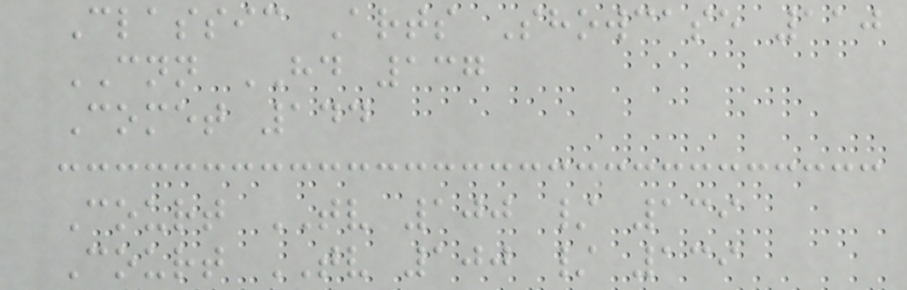Classic Arts Showcase 110
CNN HD 137
Comet 144
Court TV 100 / 139
Court TV 100 / 139
